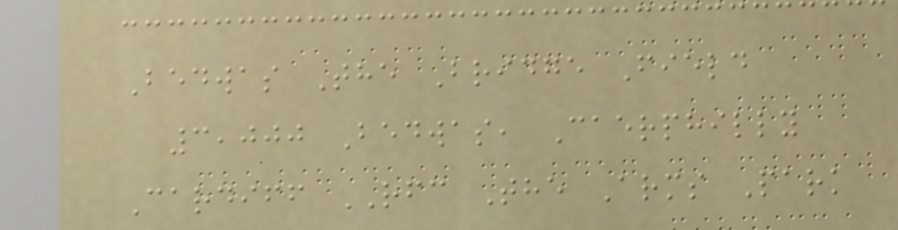Bedwas The Bridge Field
3,000 Bedwas, Caerphilly
Cardiff RFC The Arms Park
